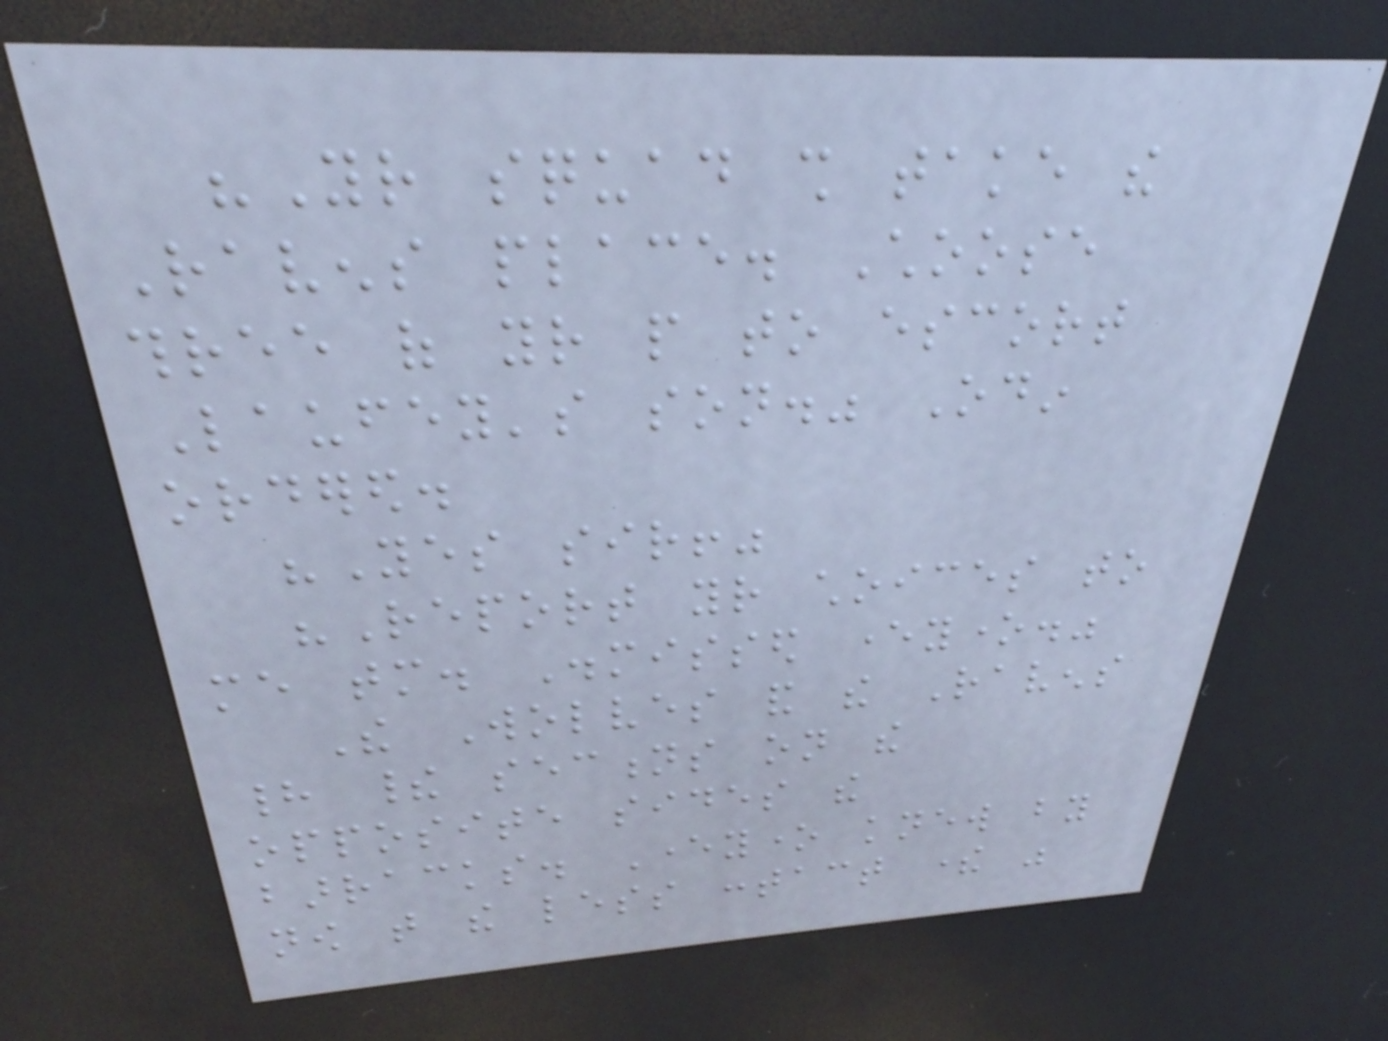"Your squad shall take the
Ravens place. Choose
three of your people to escort
Laufey's son." Odin
ordered.
"Yes sir!"
"Report your choices to
me tomorrow. Dismissed everyone."
The Wolves and the Ravens
had their sections on the
opposite sides the
barracks. Everyone knew by
now that the less contact there was
